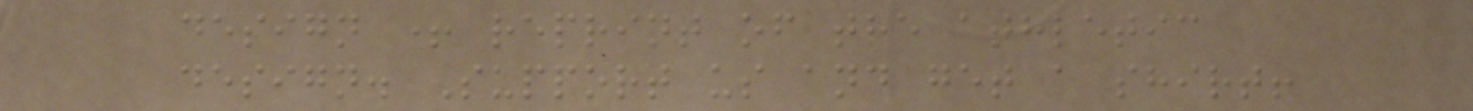design + reprint of the athletic
design. Support us and get a shirt!
